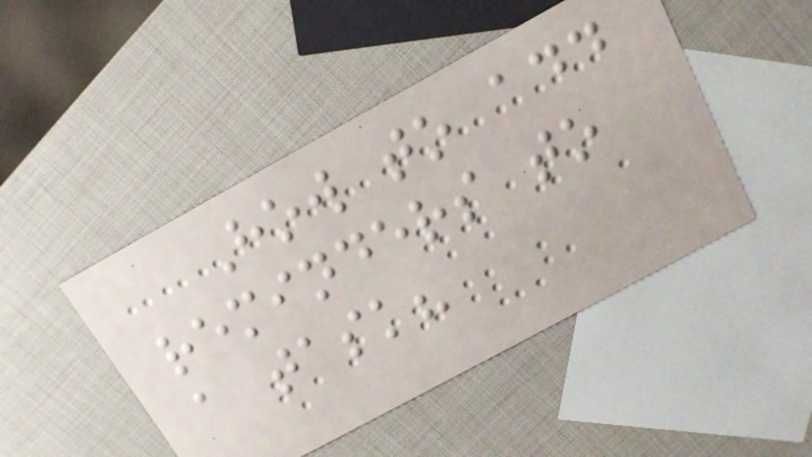How to add
reminders to
a task?
